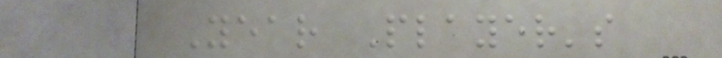Year Player's
